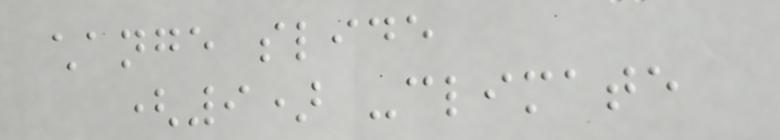change slide
(9) -climate
